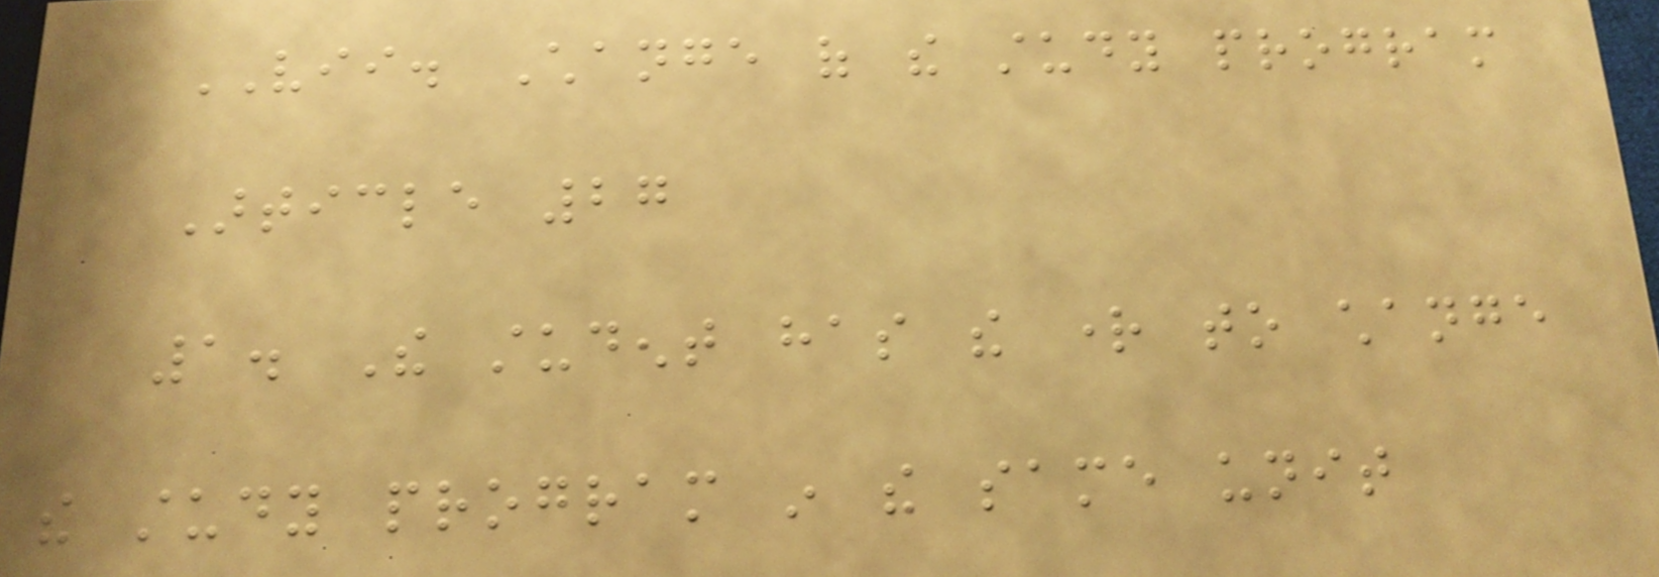VII. Change of the study program
Article 27
1. The student has the right to change
the study program in the same unit
